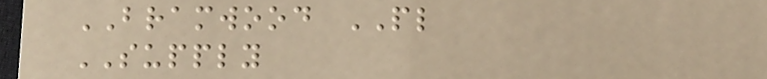BRAMWOOD PL
SUPPLY
